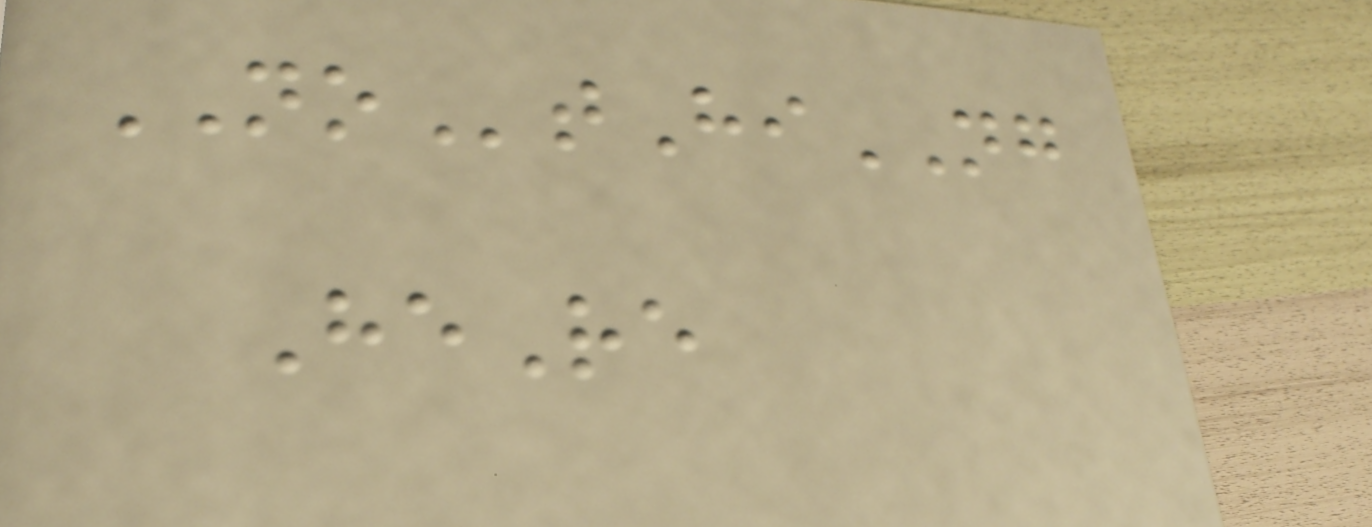NOtHiNG
HeRe
